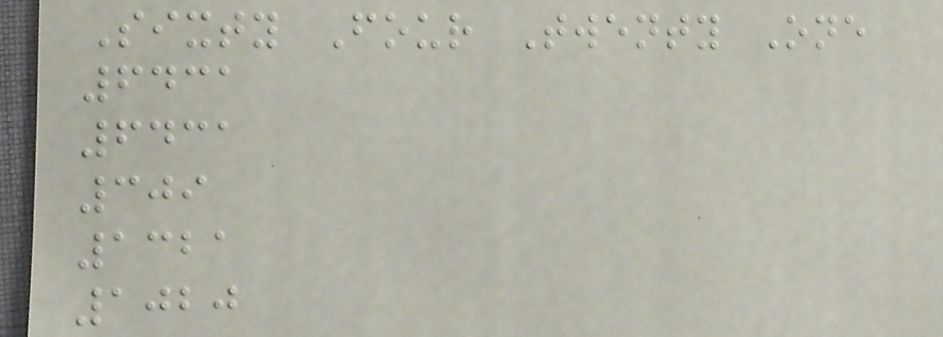Sixty Four Twenty One
6431
6431
309
1321
1020
